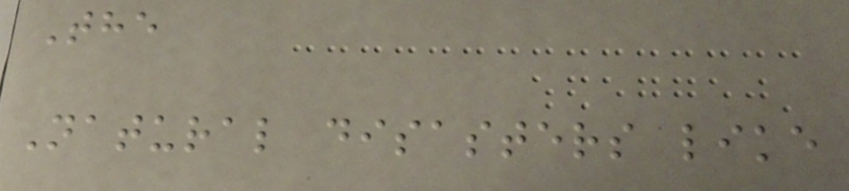The
Natural disasters like
